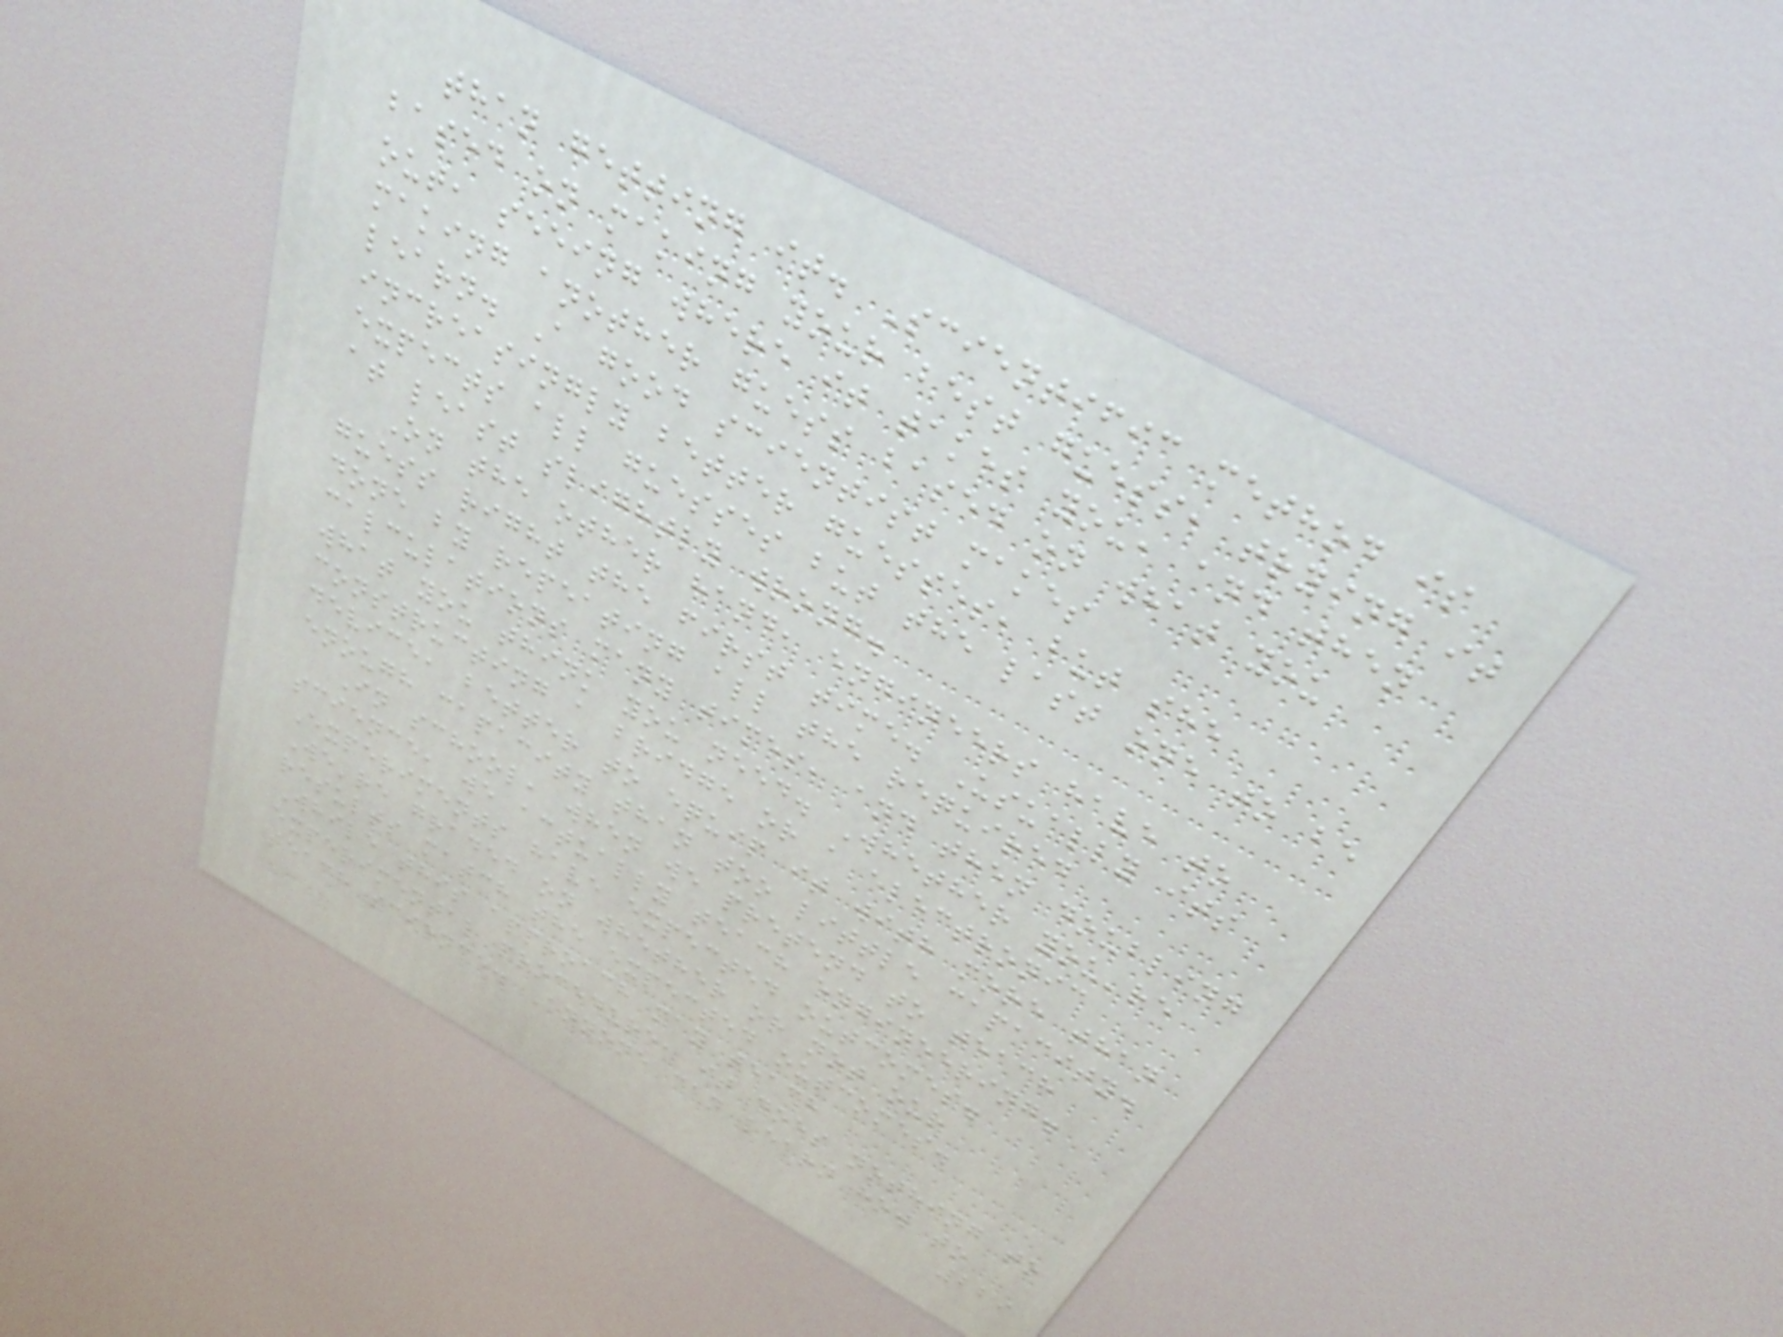than getting it. Scientific method is
based on making your best guess, trying it
out, seeing where it takes you, and then
making another guess based on what you
learn. A good scientist makes
increasingly better guesses, but she
expects all guesses but the last one to be
at least slightly wrong.
On the other hand, engineers have to
guess right the first time. Usually its
done by repeating all the required
calculations many times, and then doubling
what you think you need. Whether you're
constructing a bridge or a electronic
device, better to equip it with more than
enough capacity than too little capacity.
In school, when we pretend to teach
science, we actually teach engineering.
Experiments have expected outcomes.
We're graded on whether or not our
results match the expected outcomes.
While this approach may teach
experimental procedure, it does nothing to
teach science. Anyone can learn how to
229
